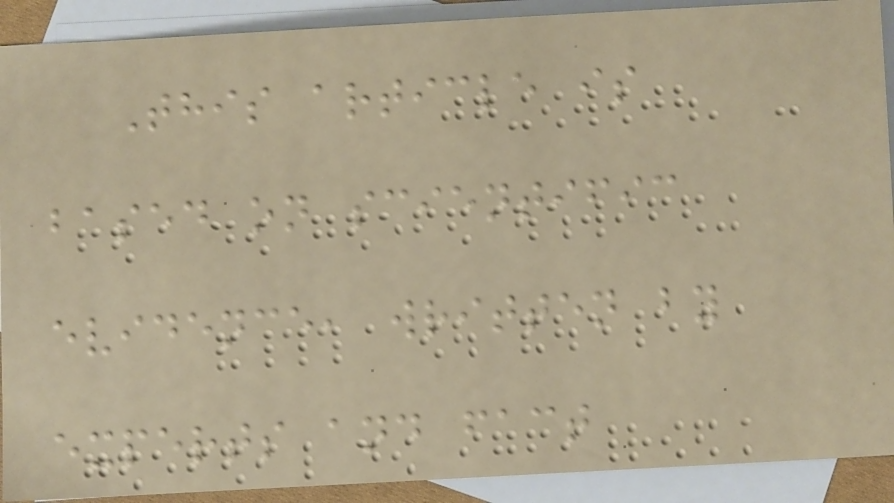This article is
based on scientific
evidence, written by
experts and fact
